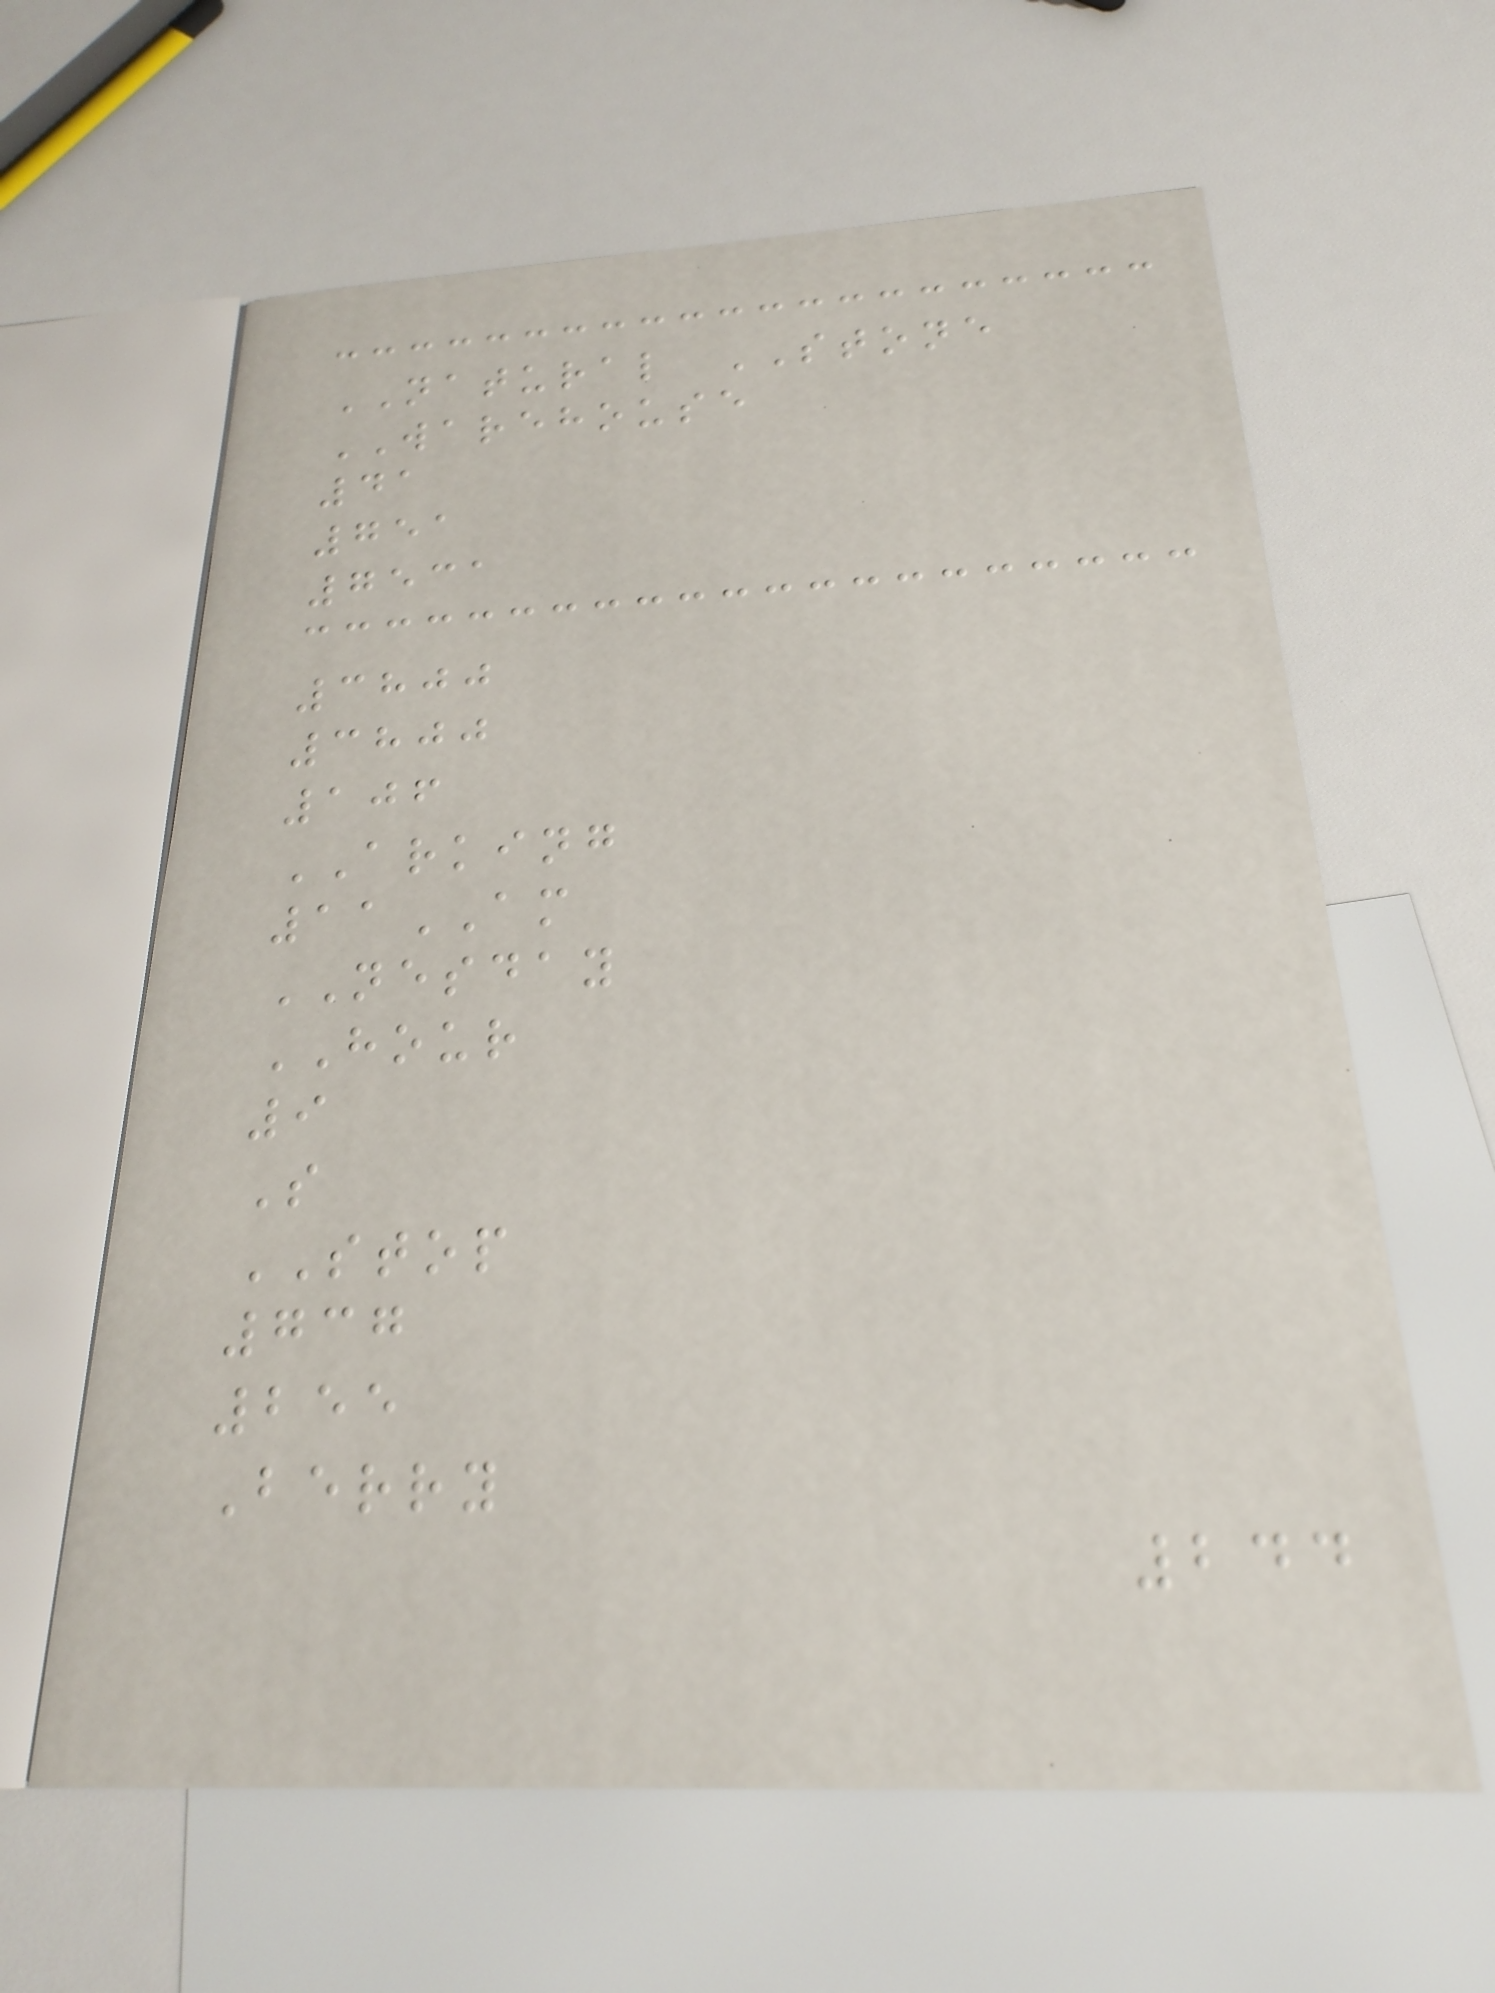NATURAL STONE
WAREHOUSE
41
751
7531
3800
3800
106
ARKING
11AM
NESDAY
HOUR
9
S
STOP
737
255
Berry
244
